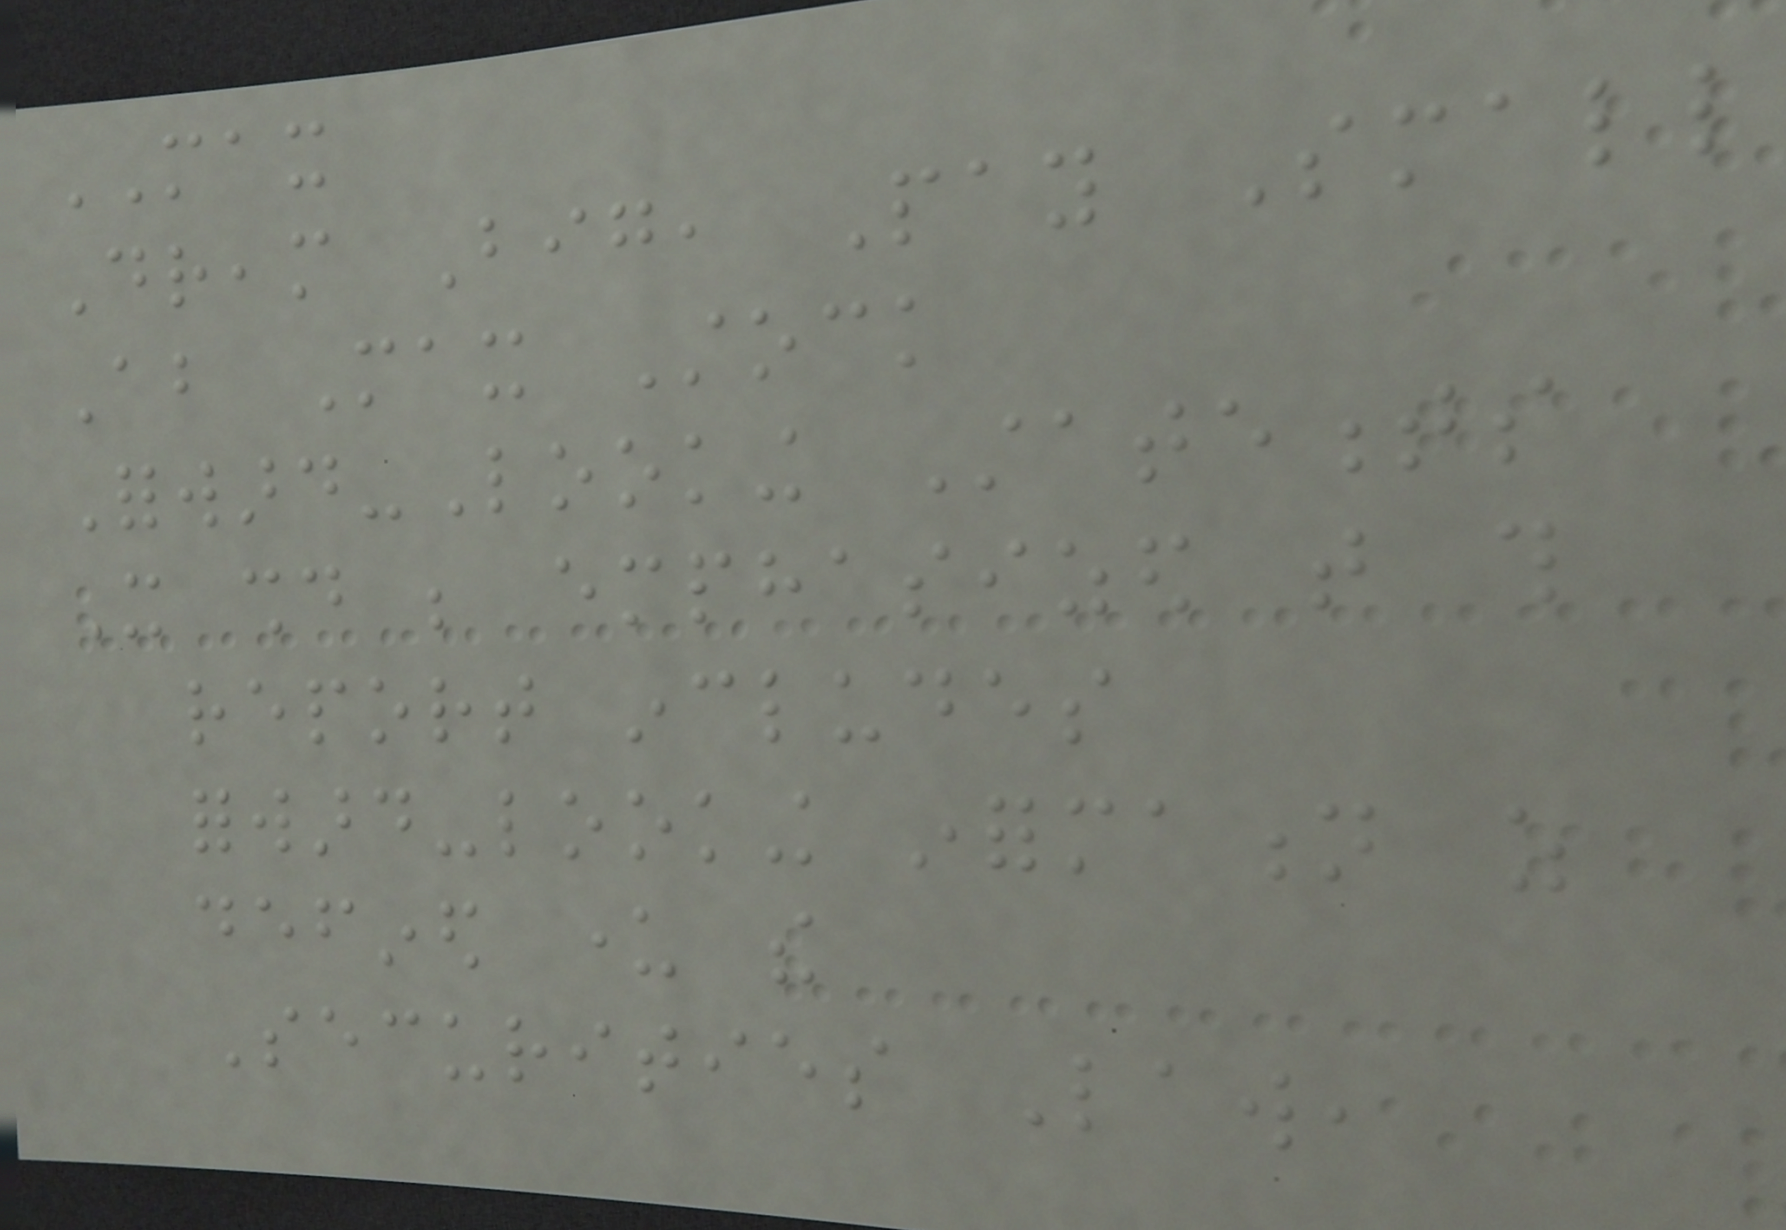MAX
Dream Big, Pay Small
About Max Stock
Forward-Looking Statements
It should be emphasized that this
report includes
forward-looking information as
defined under the
Securities Law,
